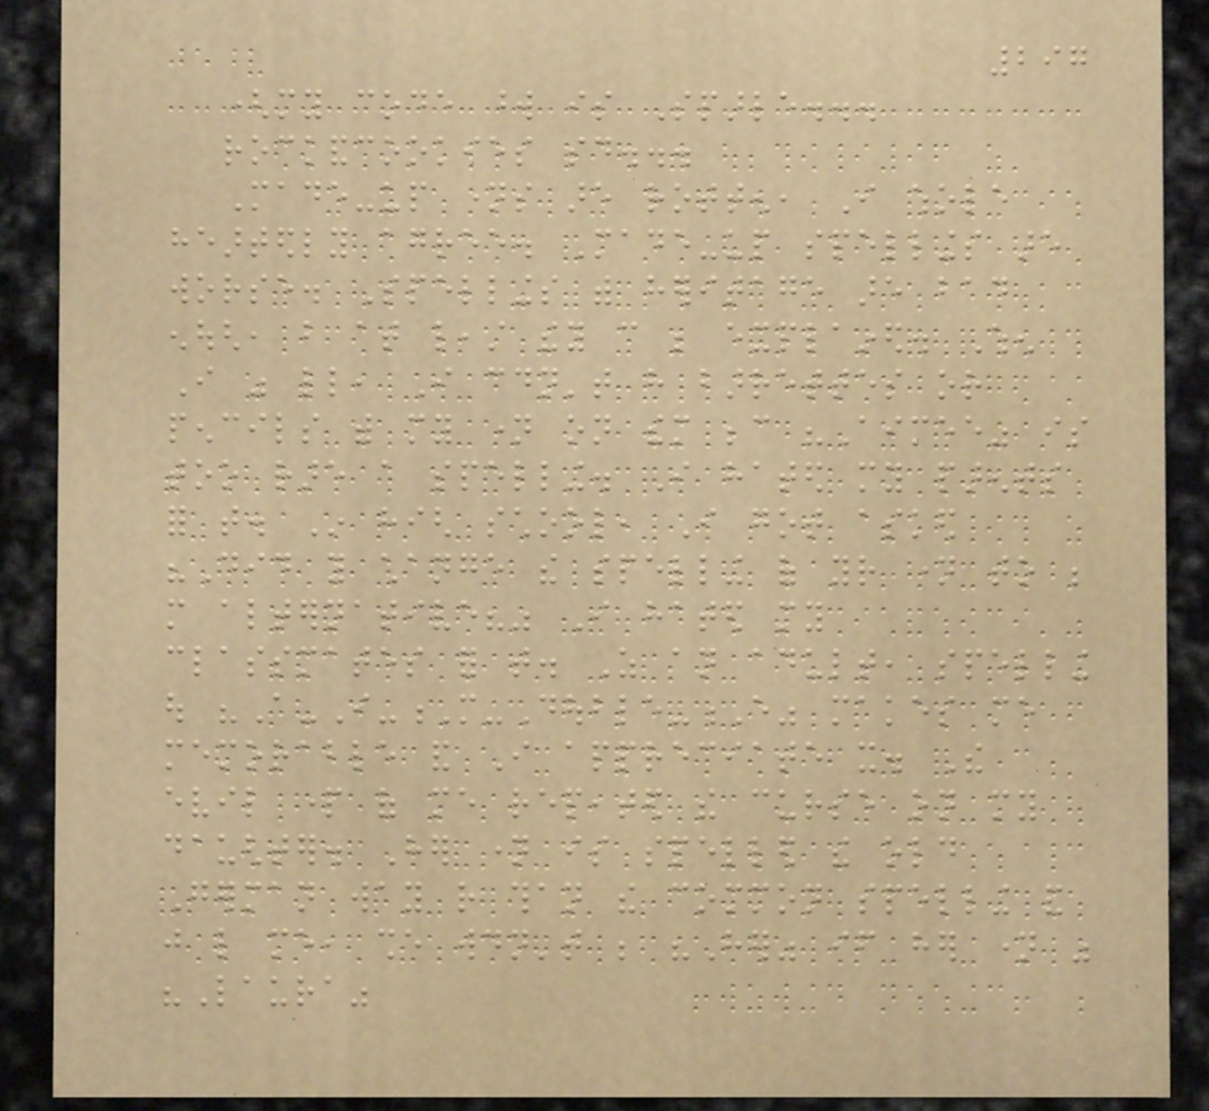297
(my code word is Sparle...
rockandcookies said...
Made-up names are rotten, I whole
heartedly agree. Made-up spellings are
worse. Spellings with heritage are bad
enough, but at least they can be explained. When
I was little, I couldn't have barrettes or
pencils with my name on them because "Aimee" is
too rare a spelling. I hated my parents
for that. In high school, I got asked
"Did you change the spelling of your name to be
more alternative?" I hated my
classmates for that. As an adult, spelling
out "A-I-M-Double-E" makes me
memorable and I appreciate it. The
evil part of me repeated the curse on my
daughter. Her name is spelled the old
German way rather than the common spelling and
just like me, she wouldn't be "Her" if her name was
"Laura"
